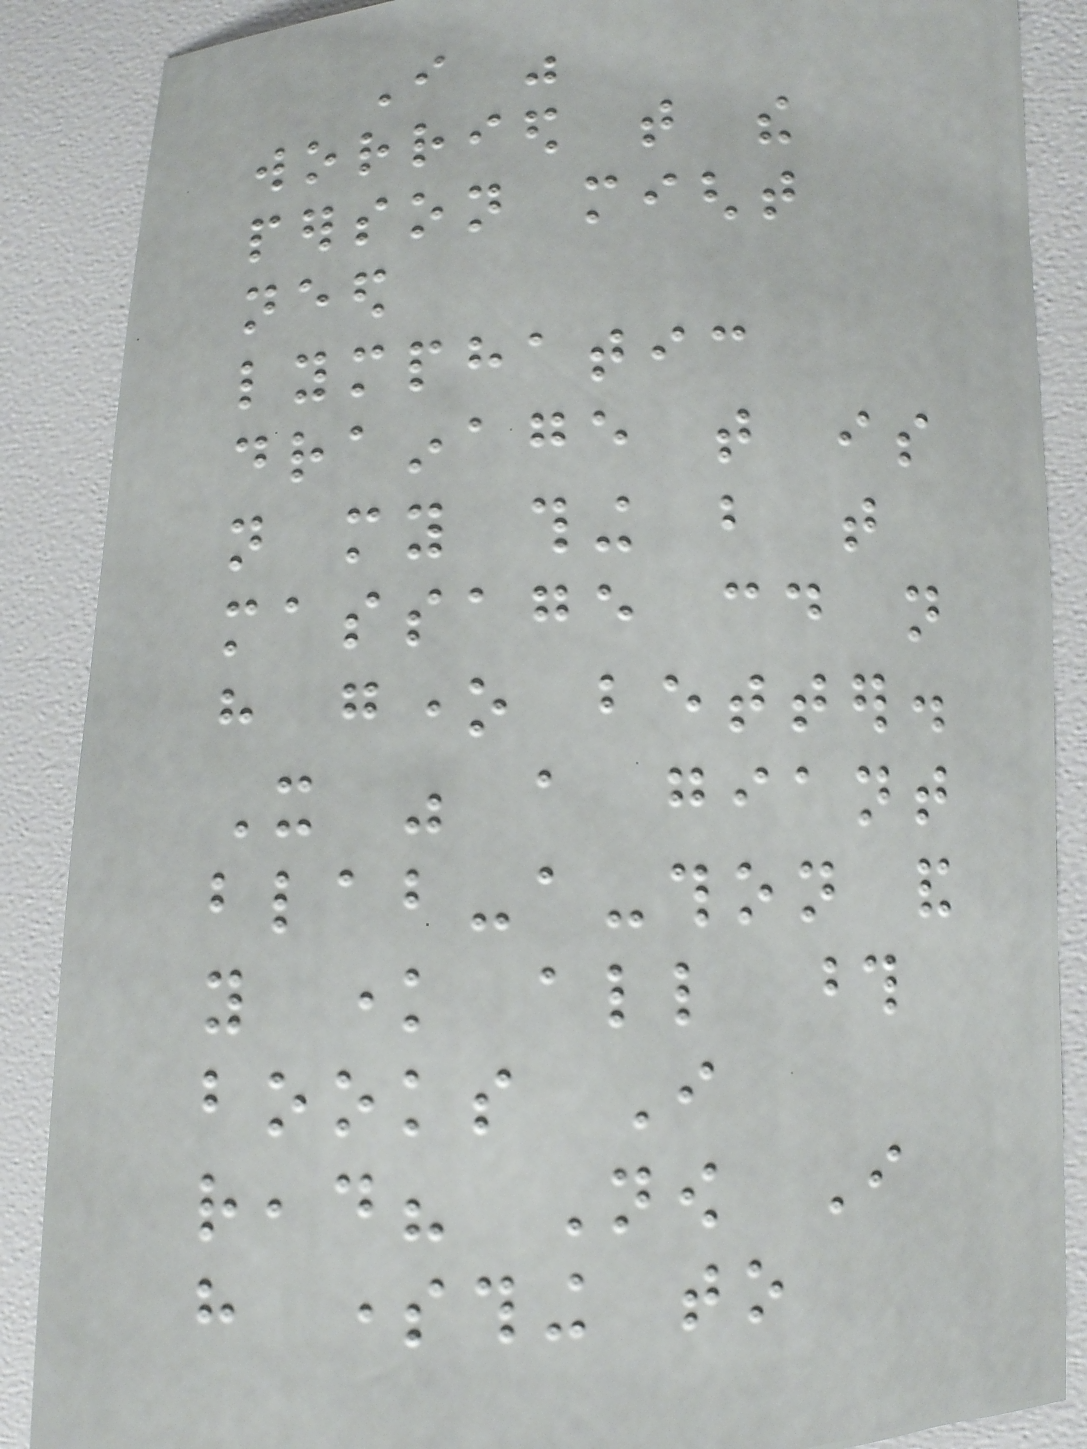I was
worried that the
person might
need
lymphatic
drainage that is
not my thing but that
massage could not
have gone better.
It was a giant
blab-a-thon and
you know all those
books I
read? Now I
have something to
